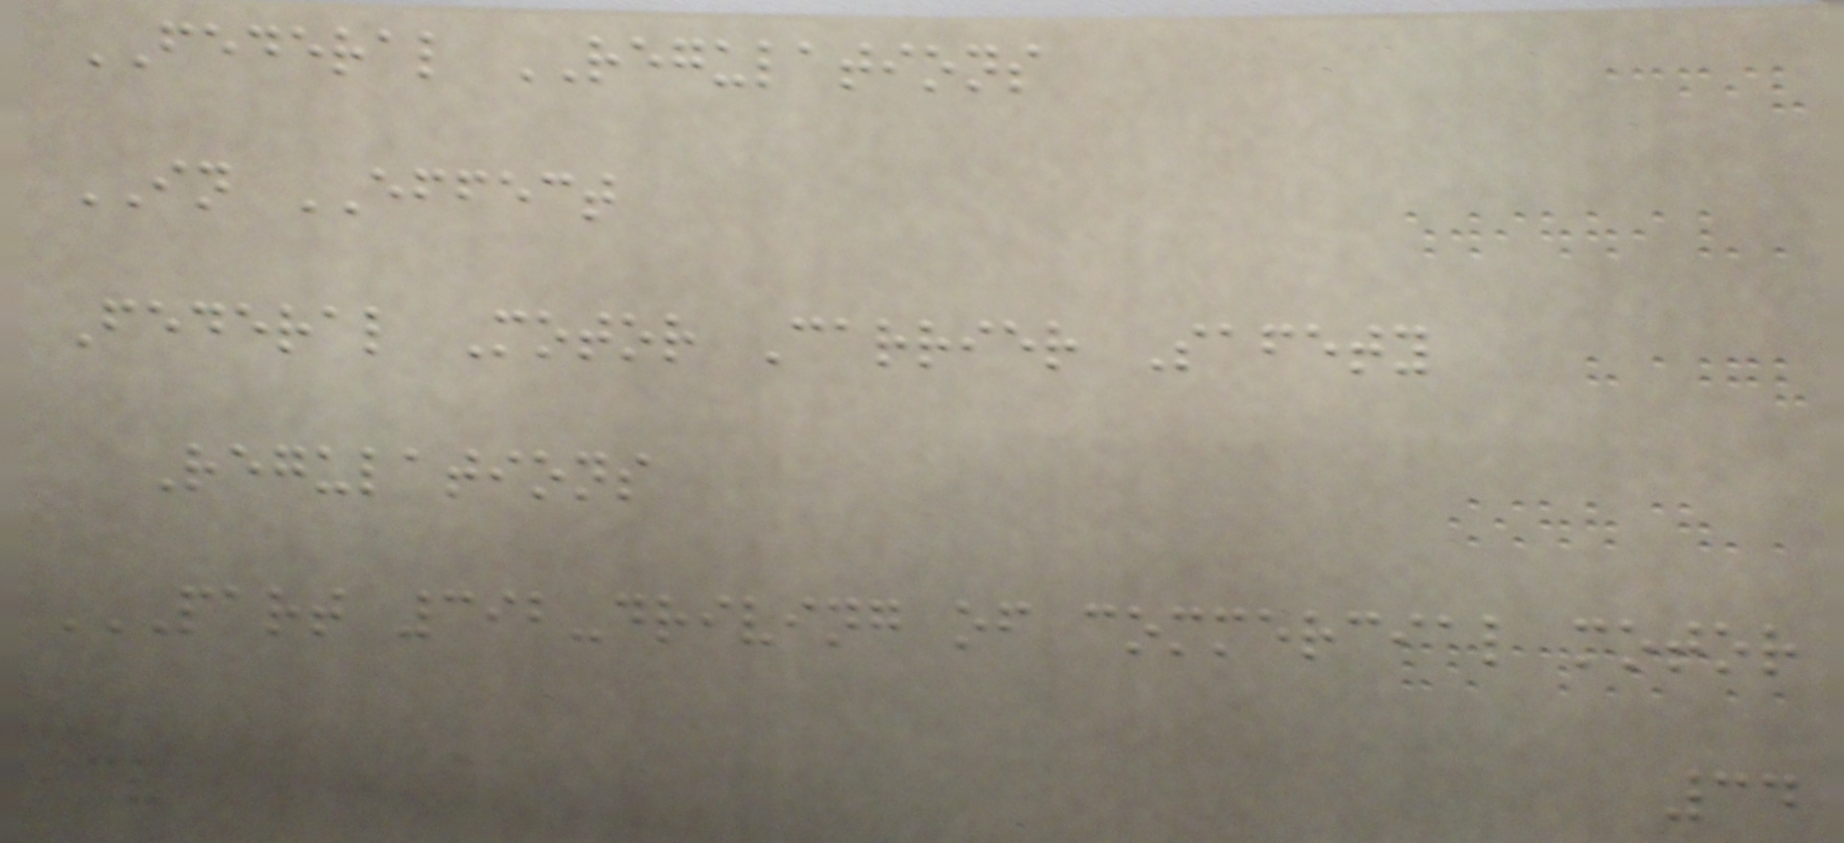FEDERAL REGULATIONS
IN EFFECT
Federal Motor Carrier Safety
Regulations
PART 392-DRIVING OF COMMERCIAL MOTOR
34
